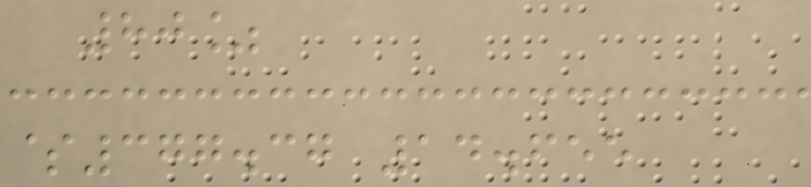80%
$377.37 14.655
